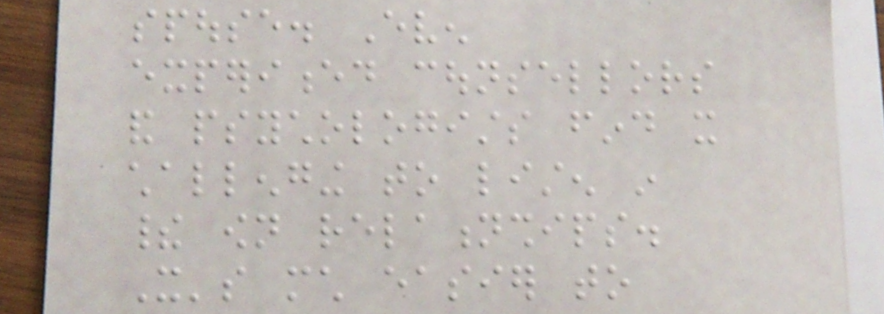spouse. Even
experienced counsellors
and psychologists find it
challenging to listen in
their own relationships.
It's much easier to
